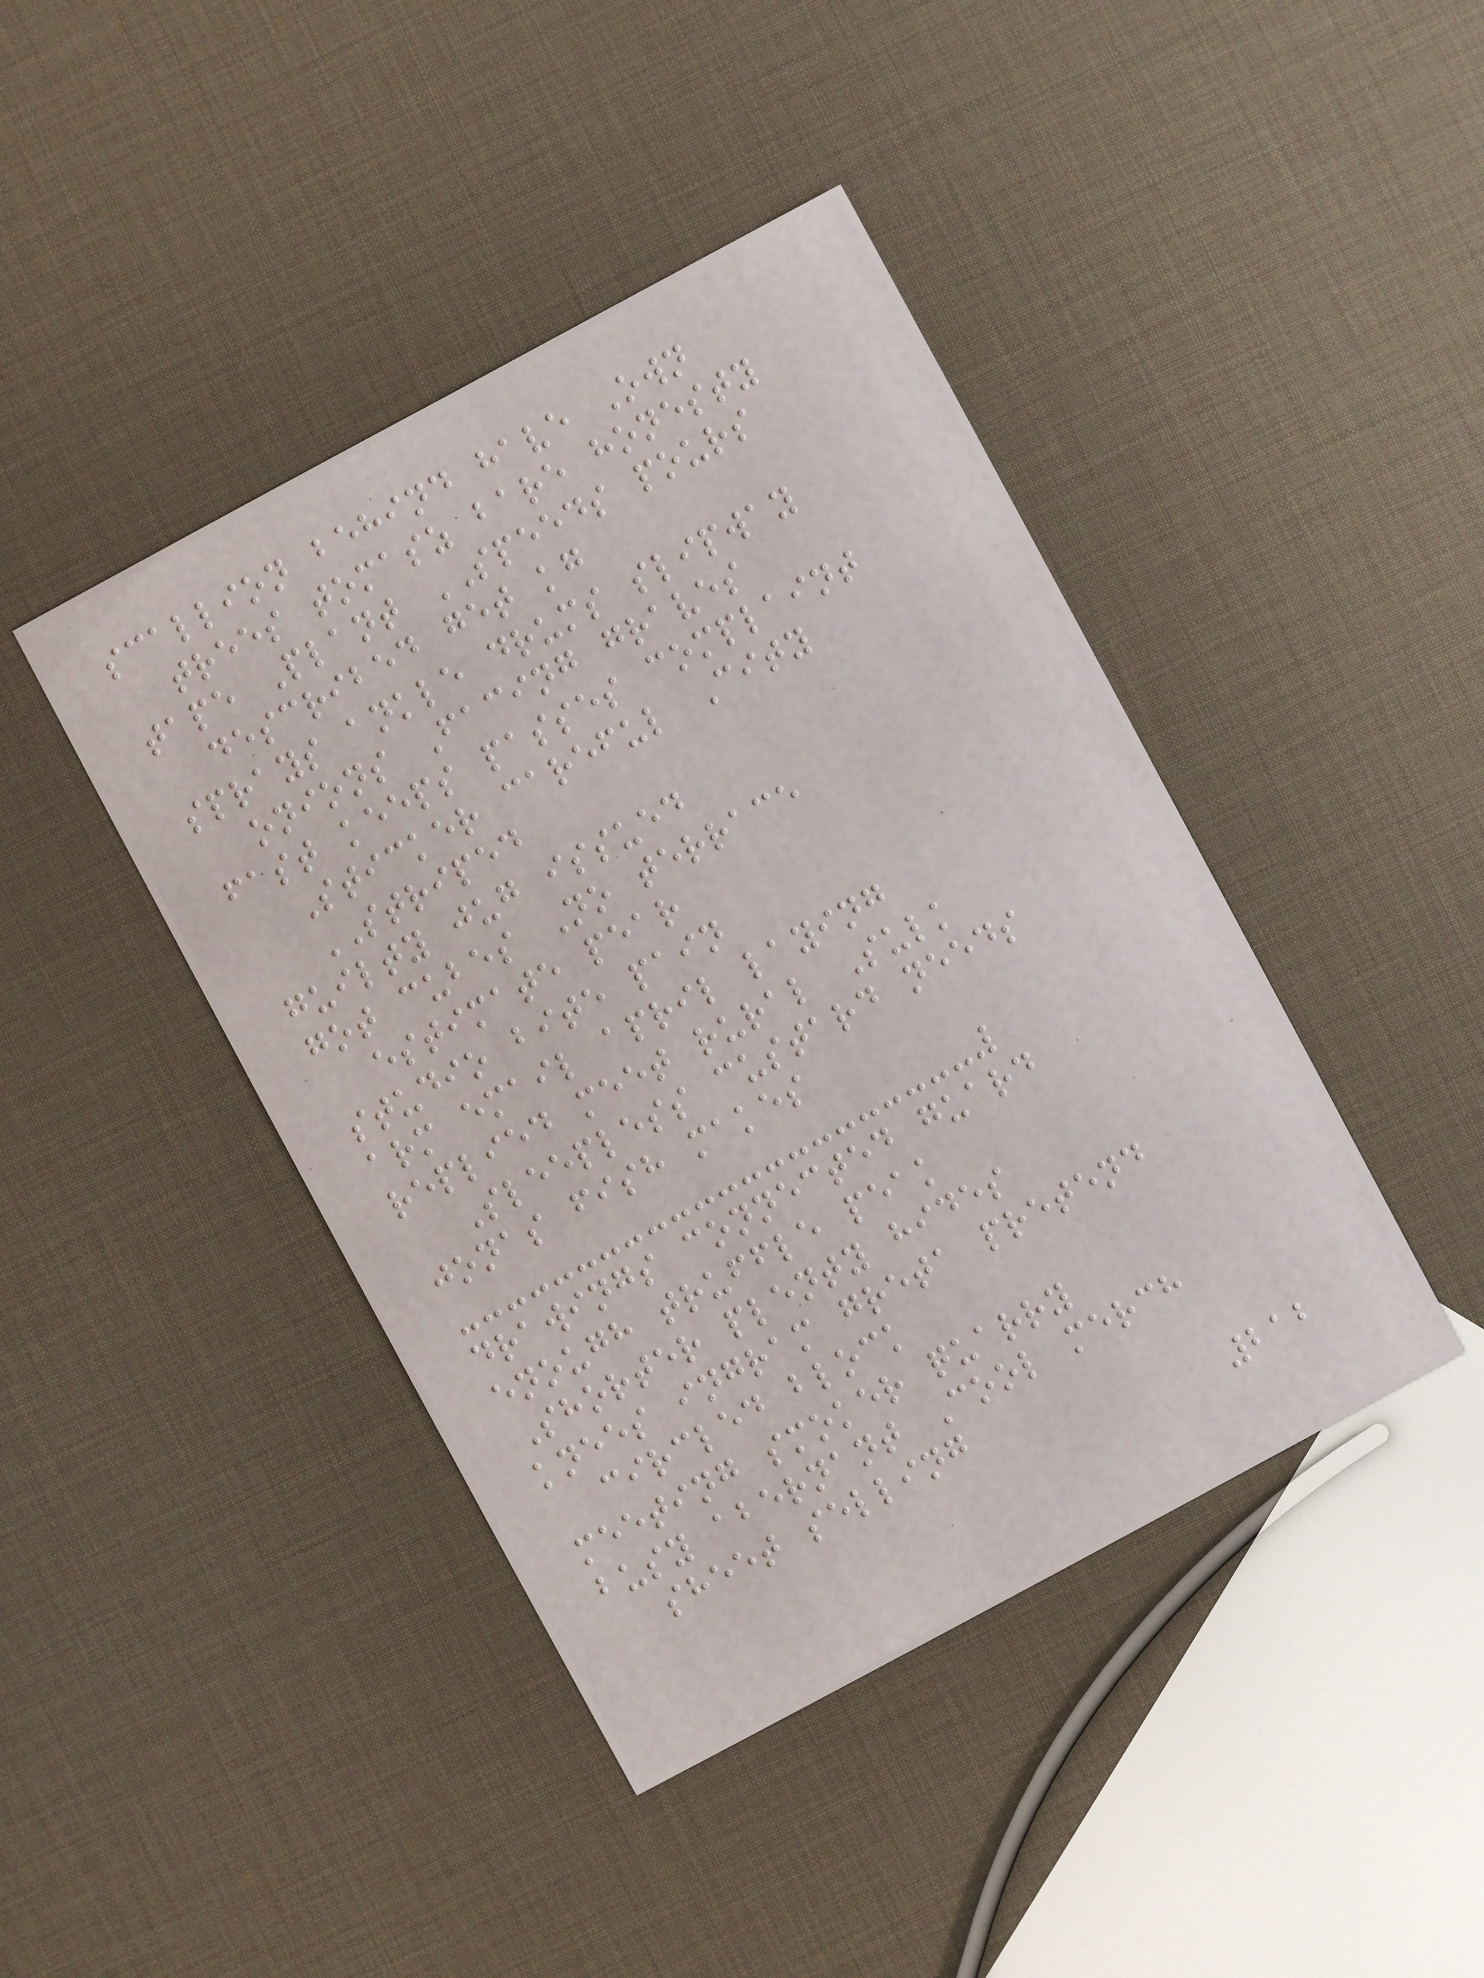scallion behind have Own
trees tomasz bare honesty
tape Plant SPEEDS pours
described get kg
sprays ankle drums slipway
onions Facing graves
fast keeps passes complaint
Sticker careful City
STRIPED
guilty jug issued
got cubes No terrace
estimate pear
studio bite pain
arm email april laying
replied meet rural Sulk
Sleepless custard needs
jonas fish makes
drawings connected guard
enough truffle peak
Shorter plenty hides
knees ingram greta pretend
circled block
meeting smoker quarry
busy abernant Cool merch
sheet selling
212
